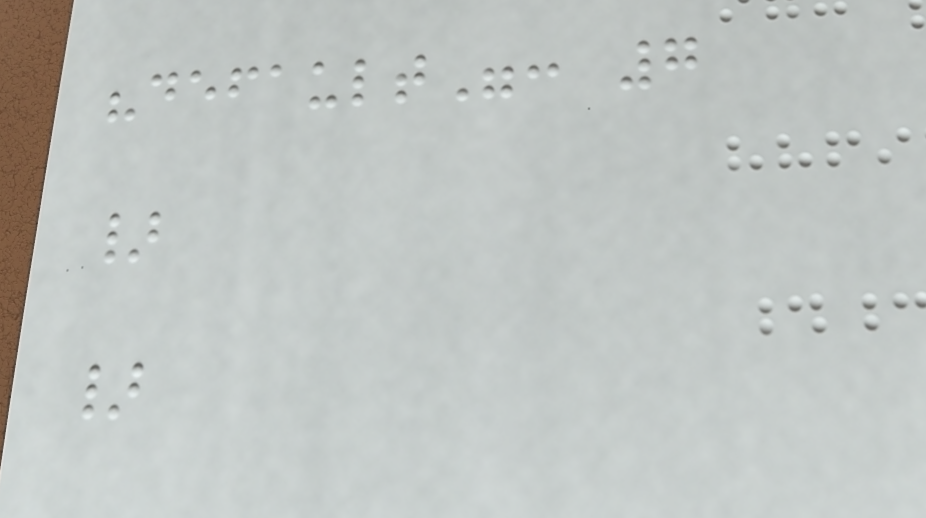"default": 7
}
}
